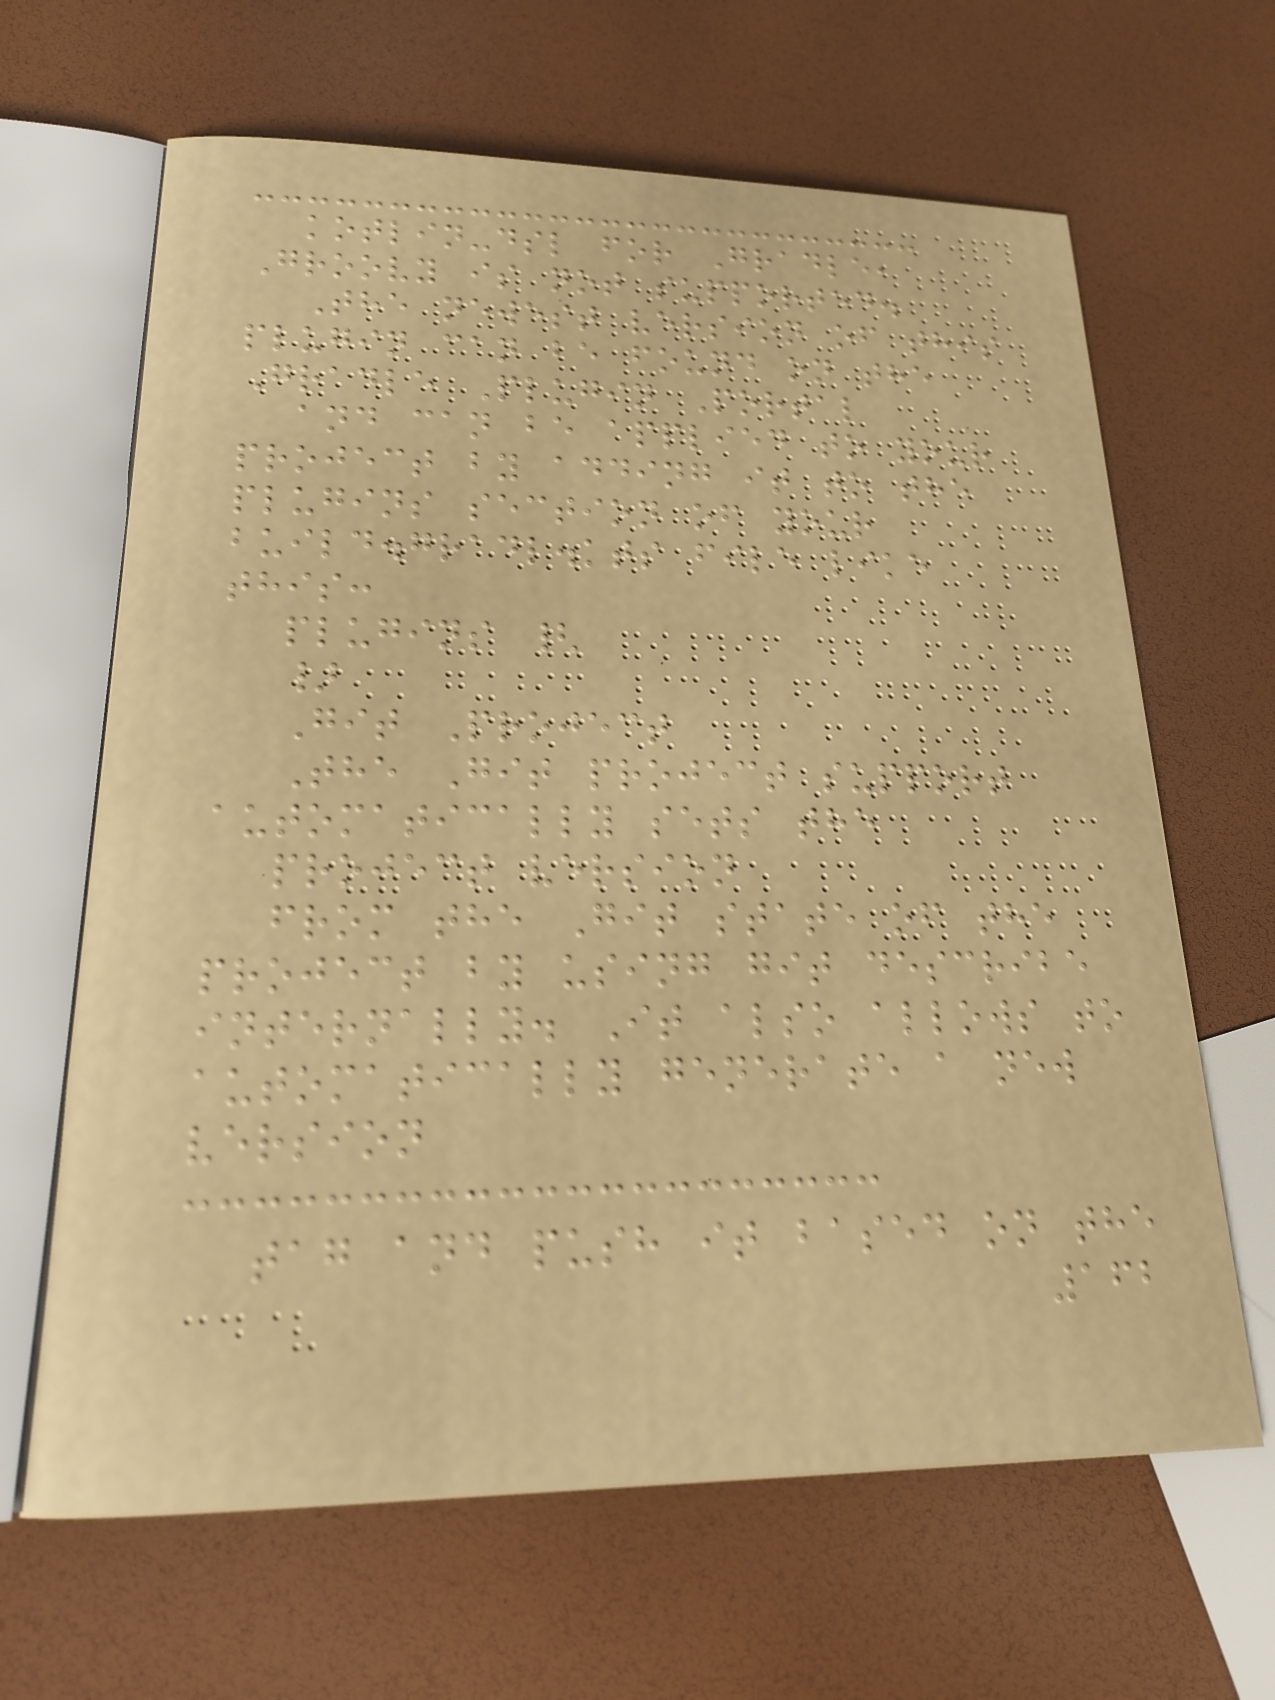kotlin-dsl for Gradle,
Groovy is not supported.
The newest version of this
plugin can be found on the
Gradle Plugin Portal
and can be applied to your
project by adding it to the
plugins section of your
build.gradl.kts file like
this:
plugins {
}
Git Project
The Git project support
automatically sets the
project version
from the Git state of the
project by using git describe
internally. It also allows to
automatically generate a new
version
tag and push it based on the
162
